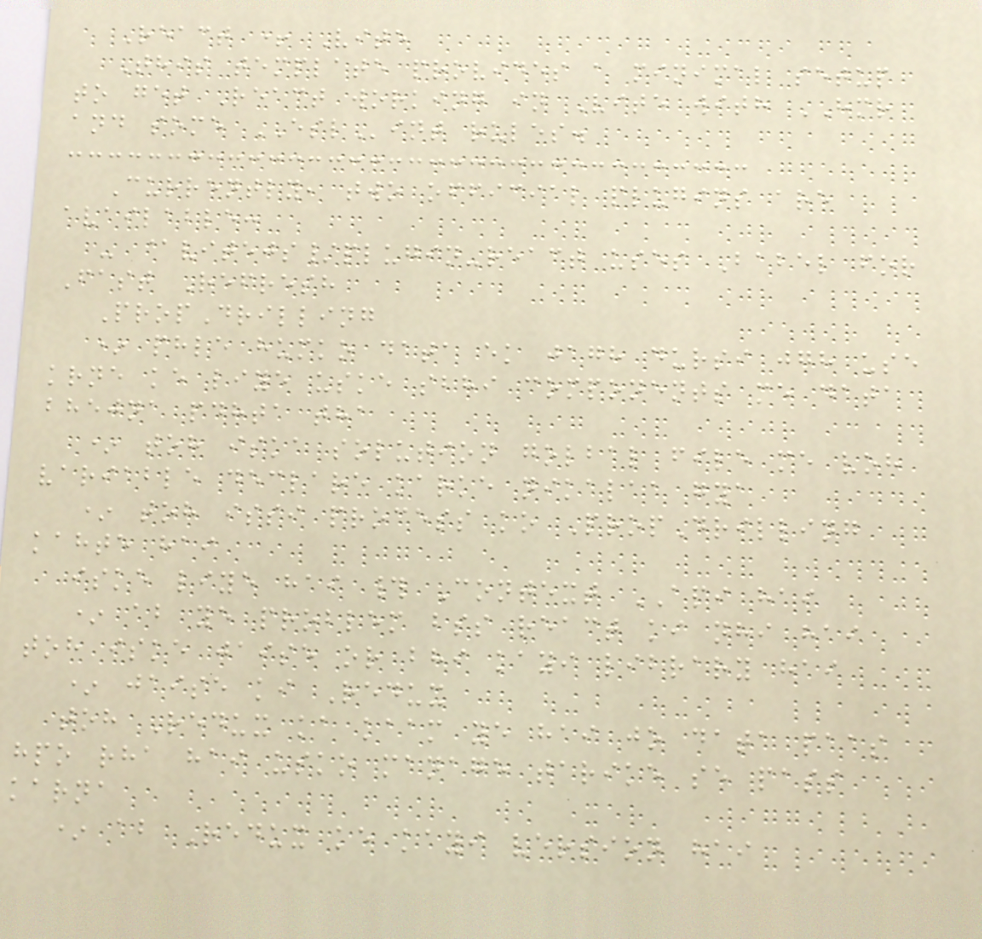React + Vite
This template provides a minimal setup
to get React working in Vite with HMR
and some ESLint rules.
Currently, two official plugins are
available:
- @vitejs/plugin-react uses Babel for
Fast Refresh
PropDrilling
* phle humko data ek jagh dursi jgh use
krne ke liye uske sbhi components me data
bhejna pdhta tha
* toh iska solution golbal file me voh
variable declare karke nikalaa gya
* toh issi process ko PropDrilling
kahte hai
iske liye hai # Context API hai
* ab ye problem bss react ki nhi hai
toh iske jaise or bhi kayi library hai
* jaise ki Redux
toh Redux ka kaam ye hai jo data paas
hpo rha hai usko manage tarike se pass
karna
* ab Redux ke kayi version hai
